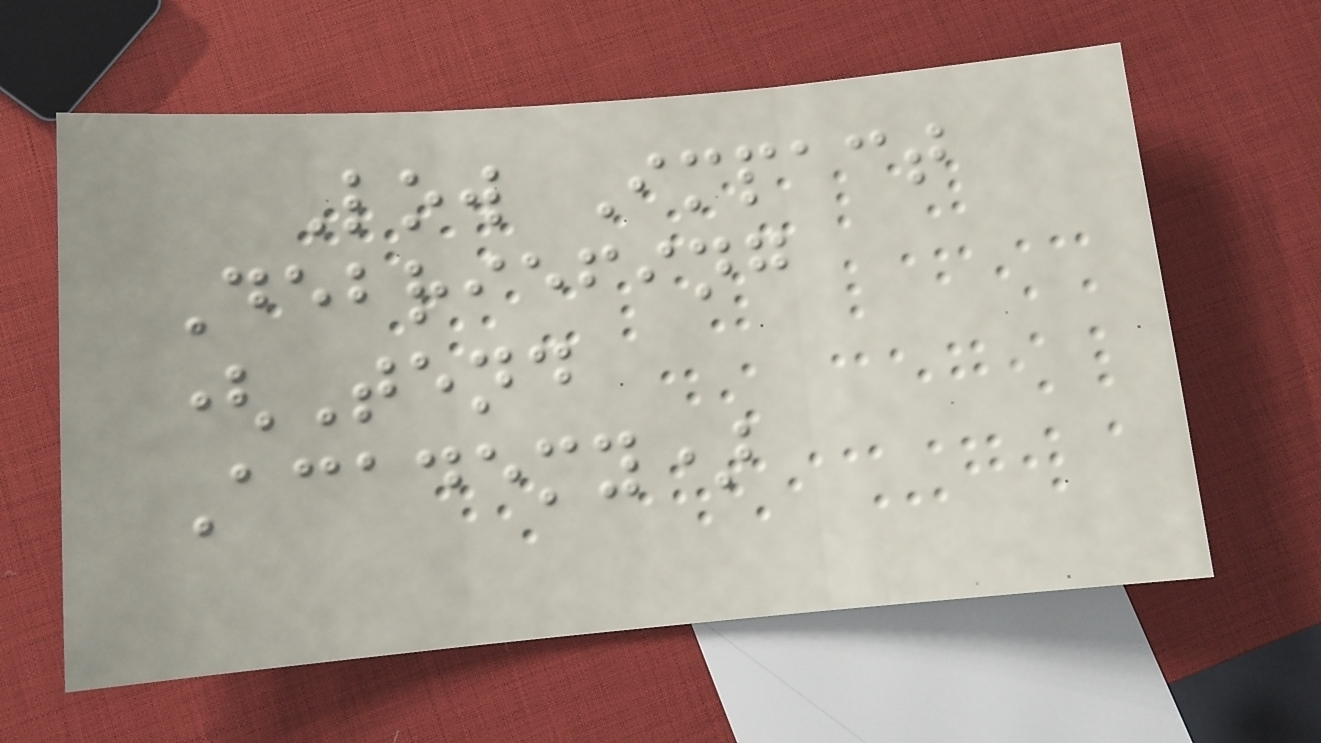Low Impact
Debriefing
(Tend
Academy)
